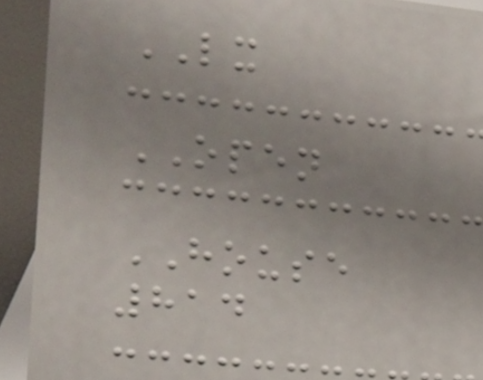LX
OPEN
HOUSE
814
